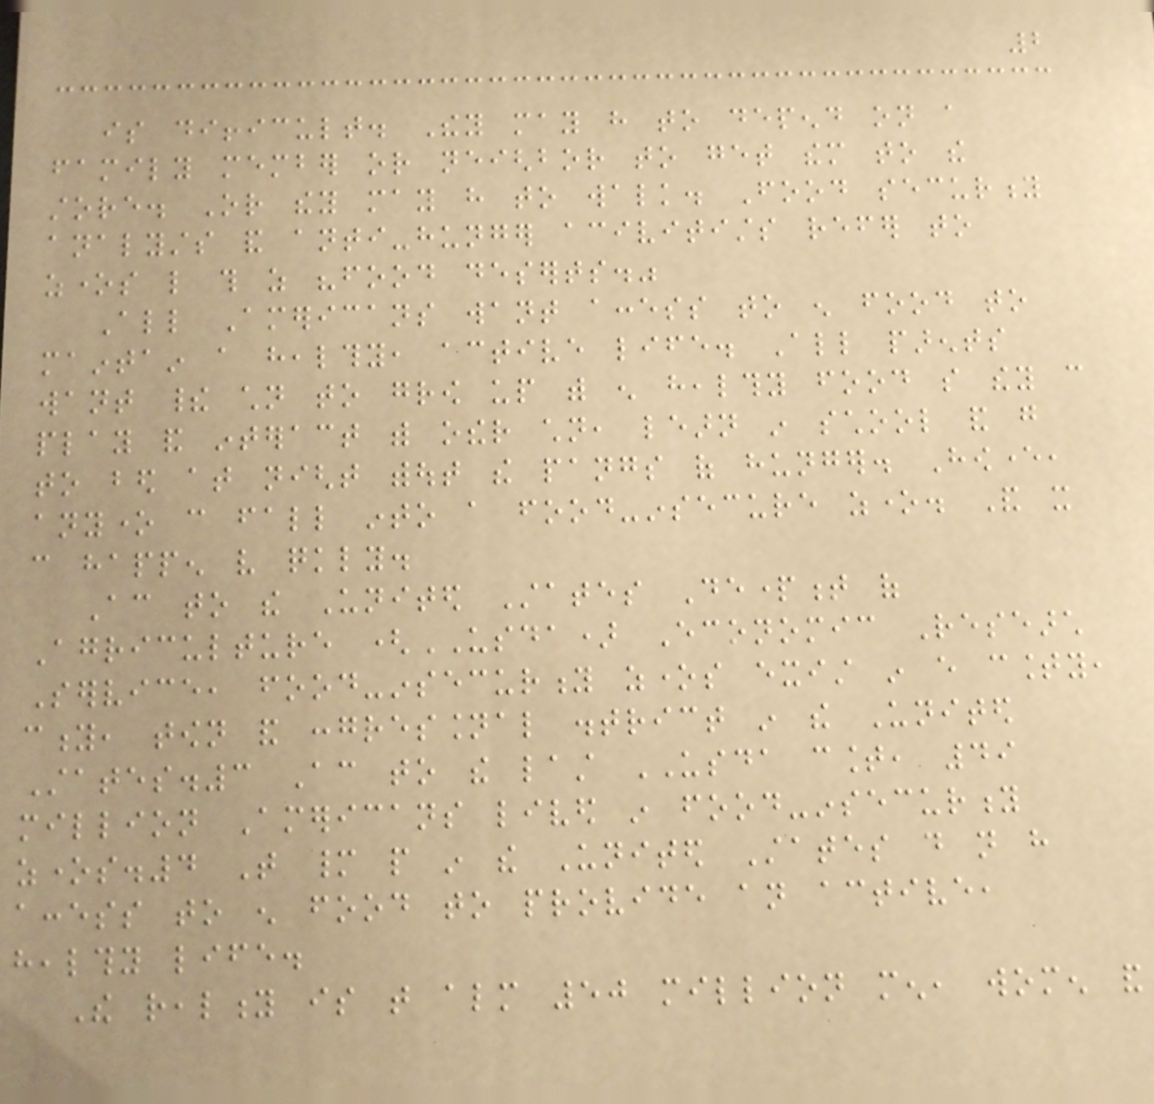2
is difficult. They may have to depend on a
family member or neighbor to get them to the
store. Or they may have to walk. Food security
analysts and anti-hunger acivitists refer to
zones like this as "food deserts."
All Americans want access to enough food to
maintain a healthy, active life. All parents
want their children to grow up with enough healthy food so they can
play and interact with other children, learn in school and go
to bed at night without the pangs of hunger. However,
anyone can fall into a food-insecure zone. And it
can happen very quickly.
According to the United States Department of
Agriculture (USDA) Economic Research
Service, food-insecurity zones exist in every county,
city, town and congressional district in the United
States.3 According to the last USDA count, 49
million Americans lived in food-insecurity
zones.4 That many people in the United States do not have
access to enough food to provide an active,
healthy life.
The reality is that almost 50 million men, women and
